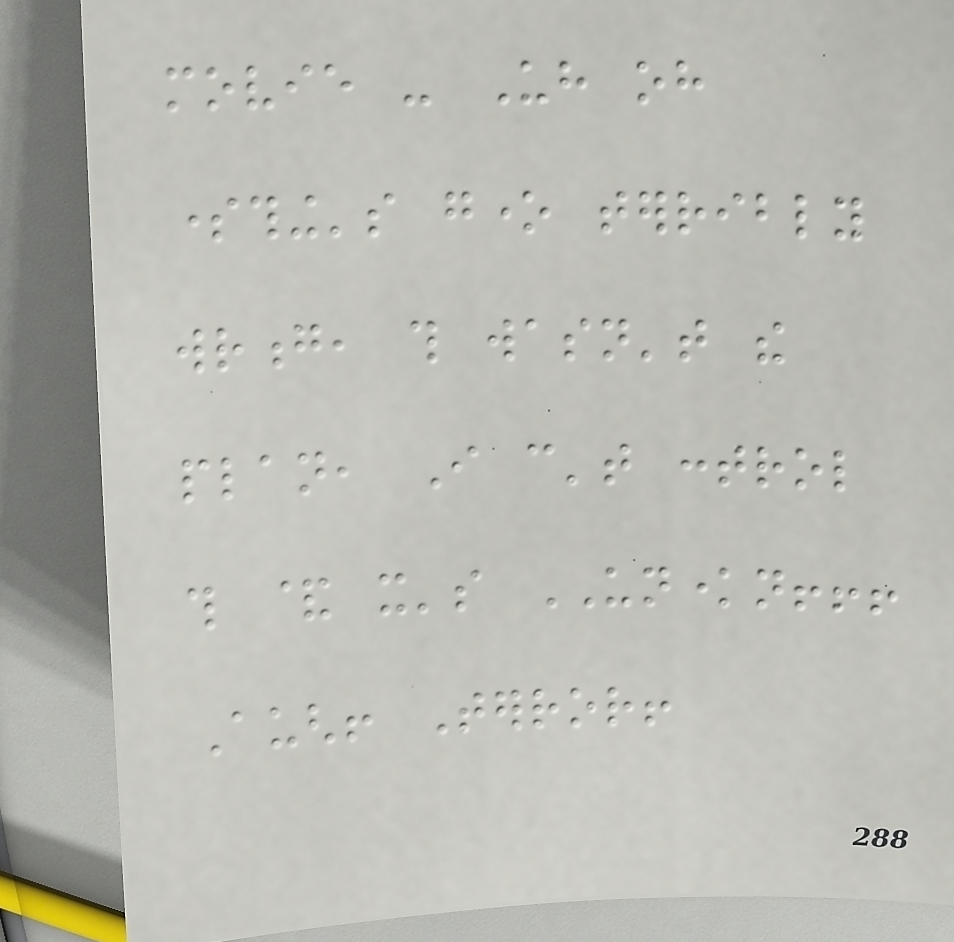movie - Uh oh
something's gone terribly
wrong, this wasn't the
plan, I can't control
this & it's UNKNOWN!!!
Augh! Terror!
